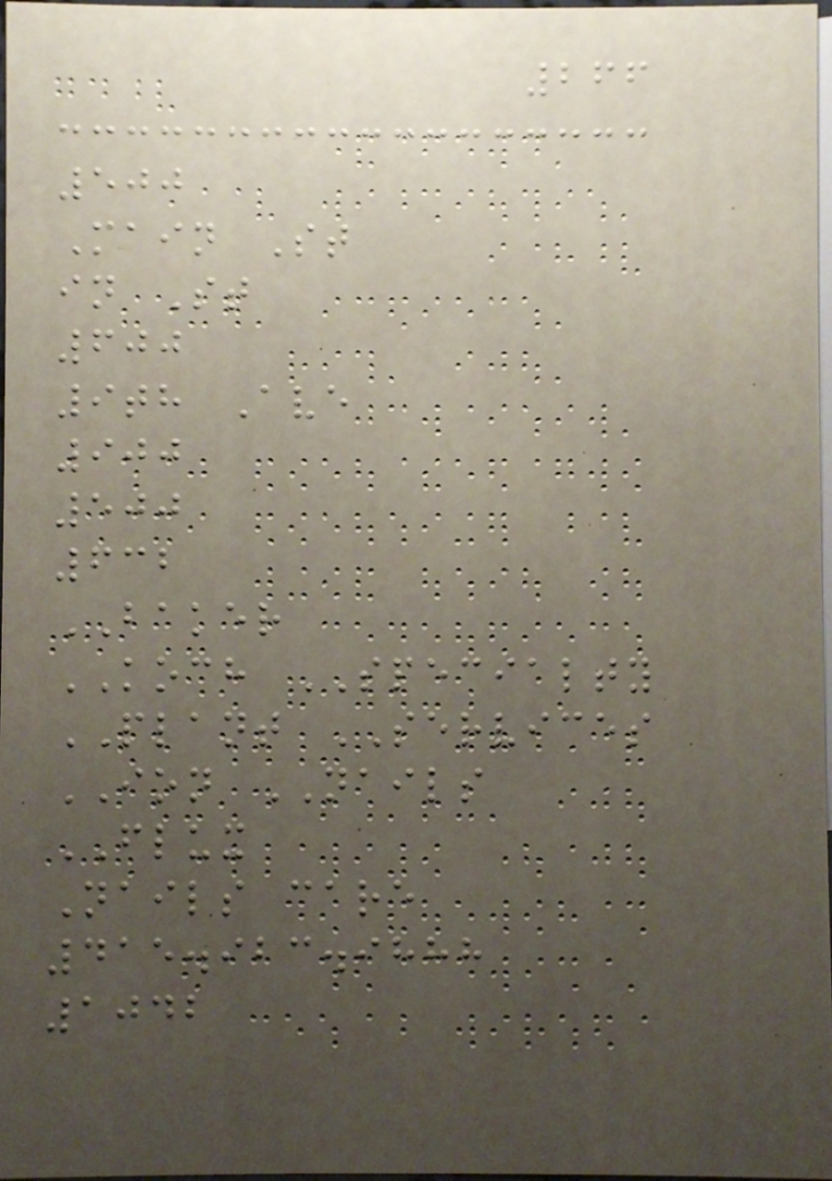266
500
Main St
in St
600
9th Ave
900
500
632
BAKER
KOCH SPECIALTY
PLANT SERVICES
ION NAILS
FLUX
Nails care
415.923.9888
1042
